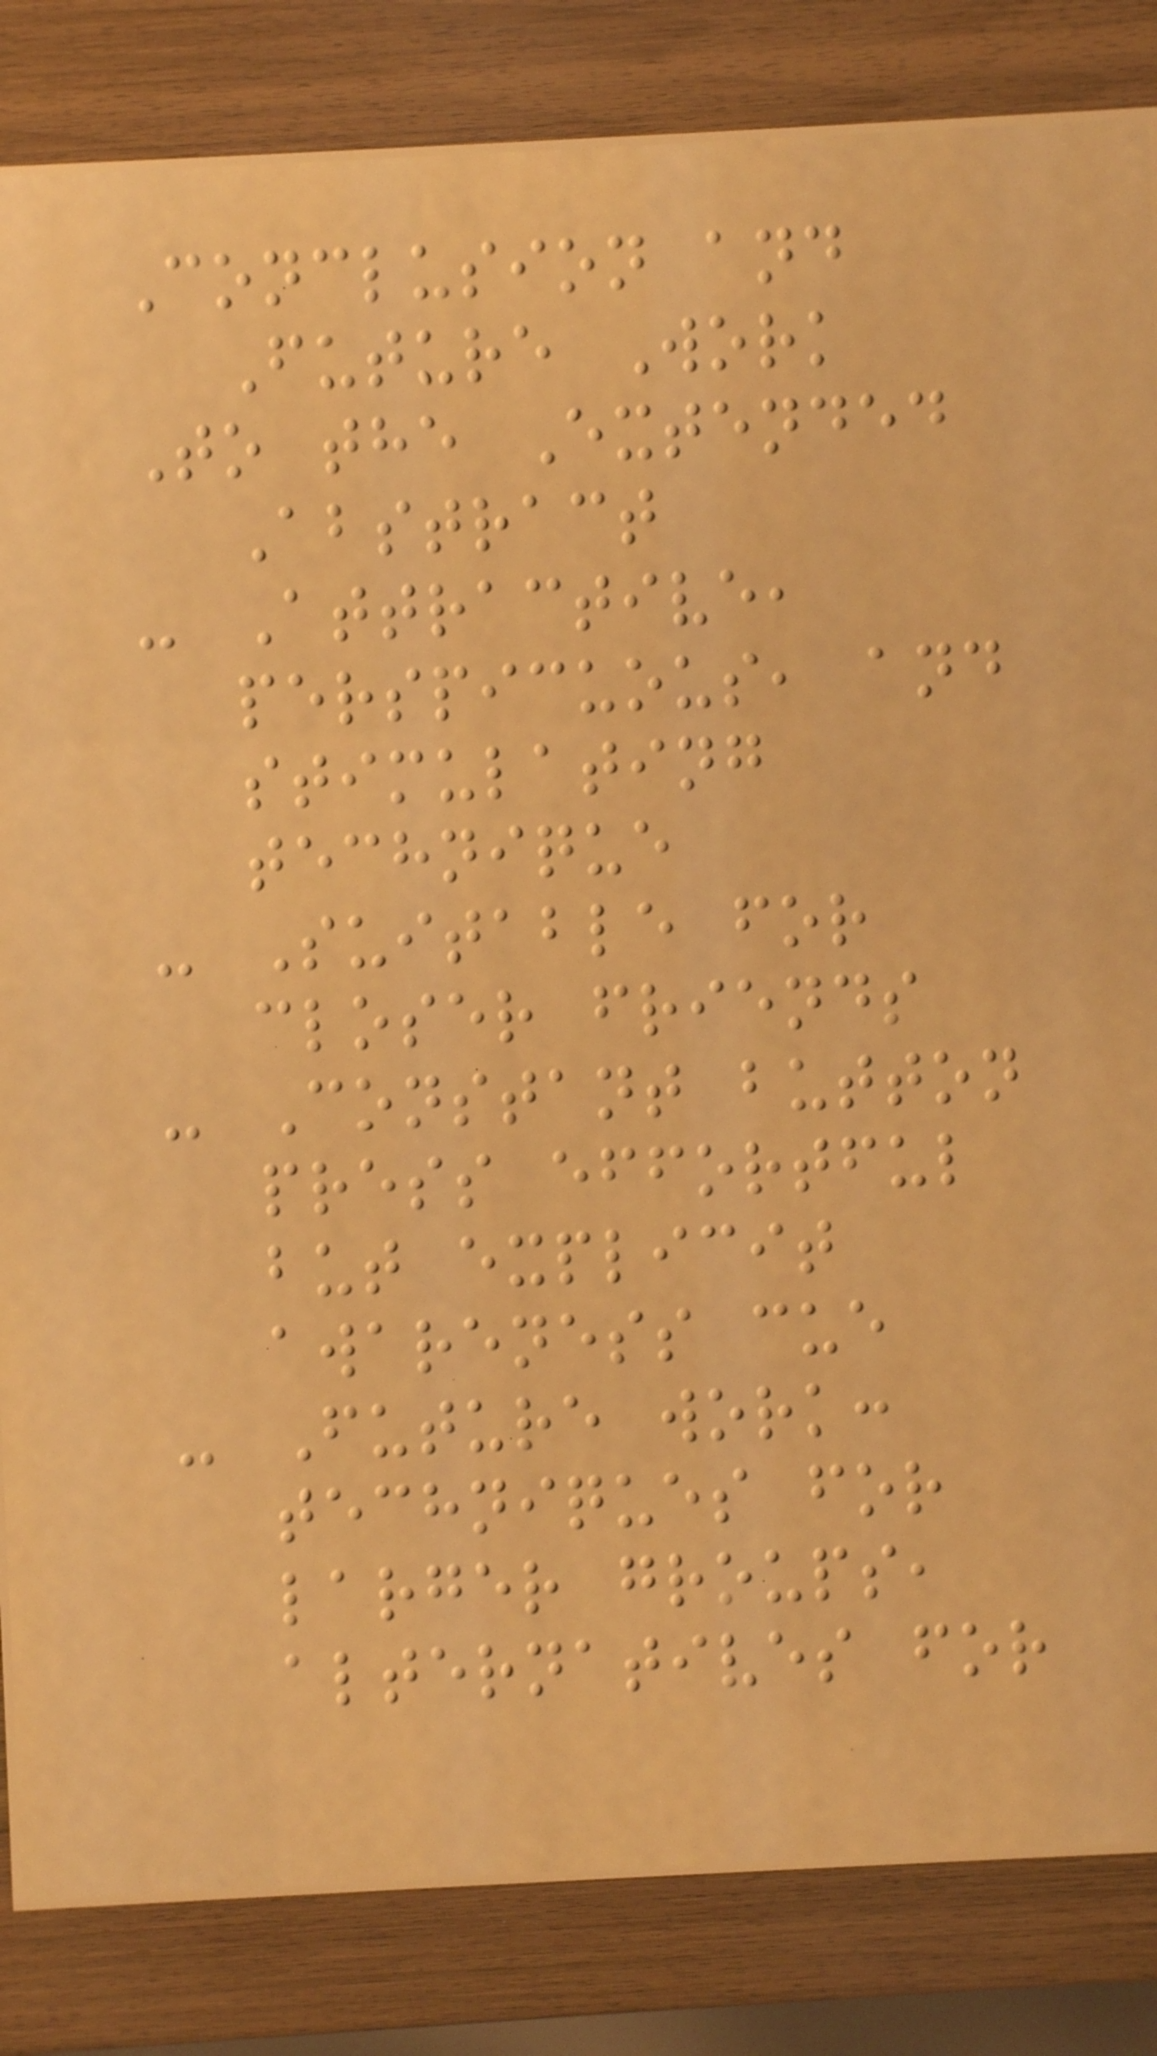Conclusion and
Future Work
To the Extended
Abstract
- Attractive,
perspicuous, and
stimulating
technique
- Suitable for
closer friends
- Constant button
press effortful
but explicit
awareness cue
- Future work:
techniques for
larger groups,
alternatives for
